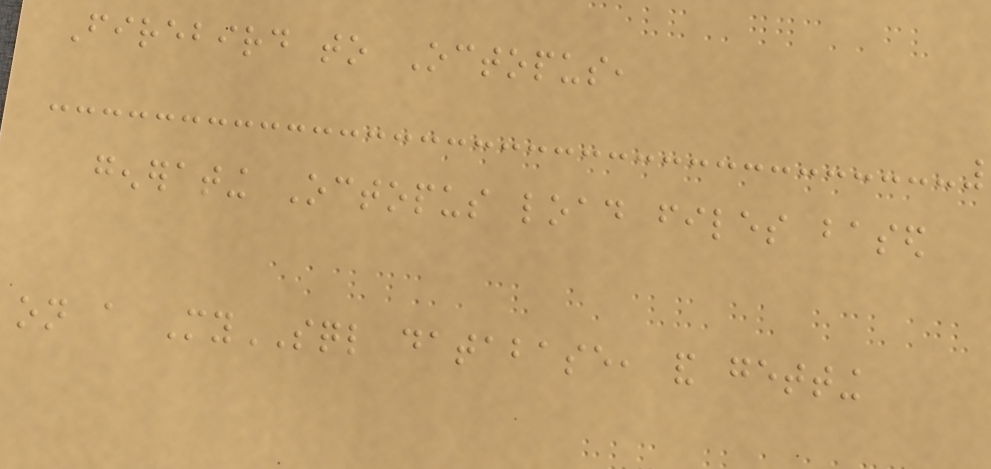Firebird to Octopus,
generating Octopus load files based
on a MySQL database, and getting
